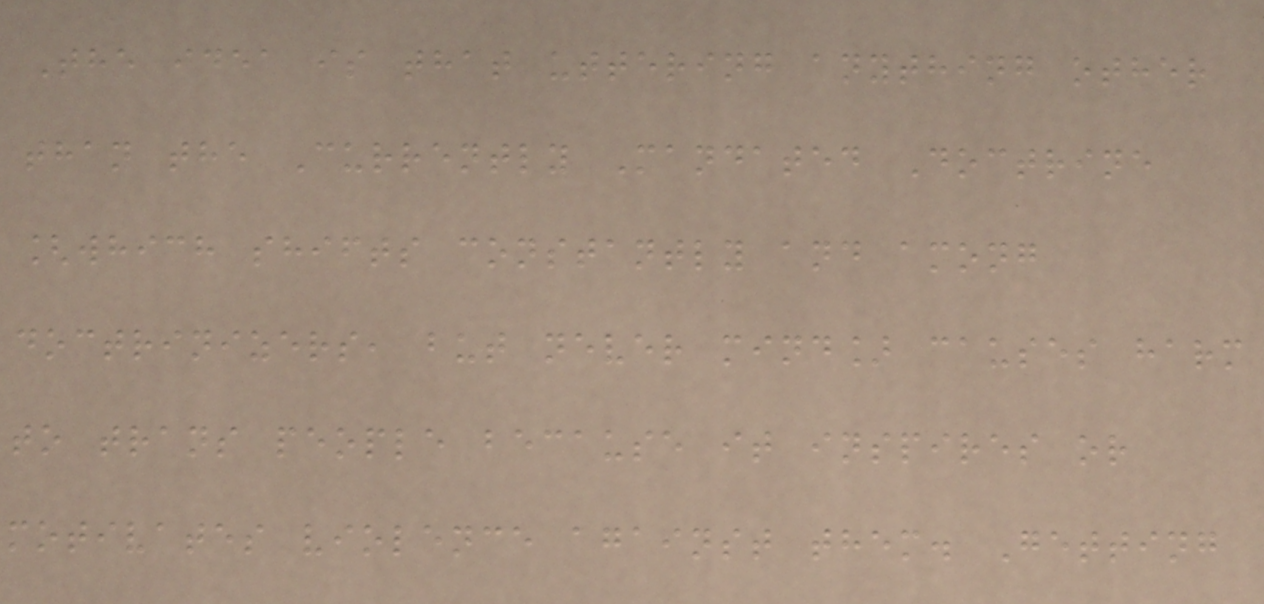The idea is that uttering anything other
than the Currently Mandated Doctrine
[which shifts constantly and among
doctrinizers, but never mind] causes harm
to trans people because it inspires or
motivates violence against them. Getting
